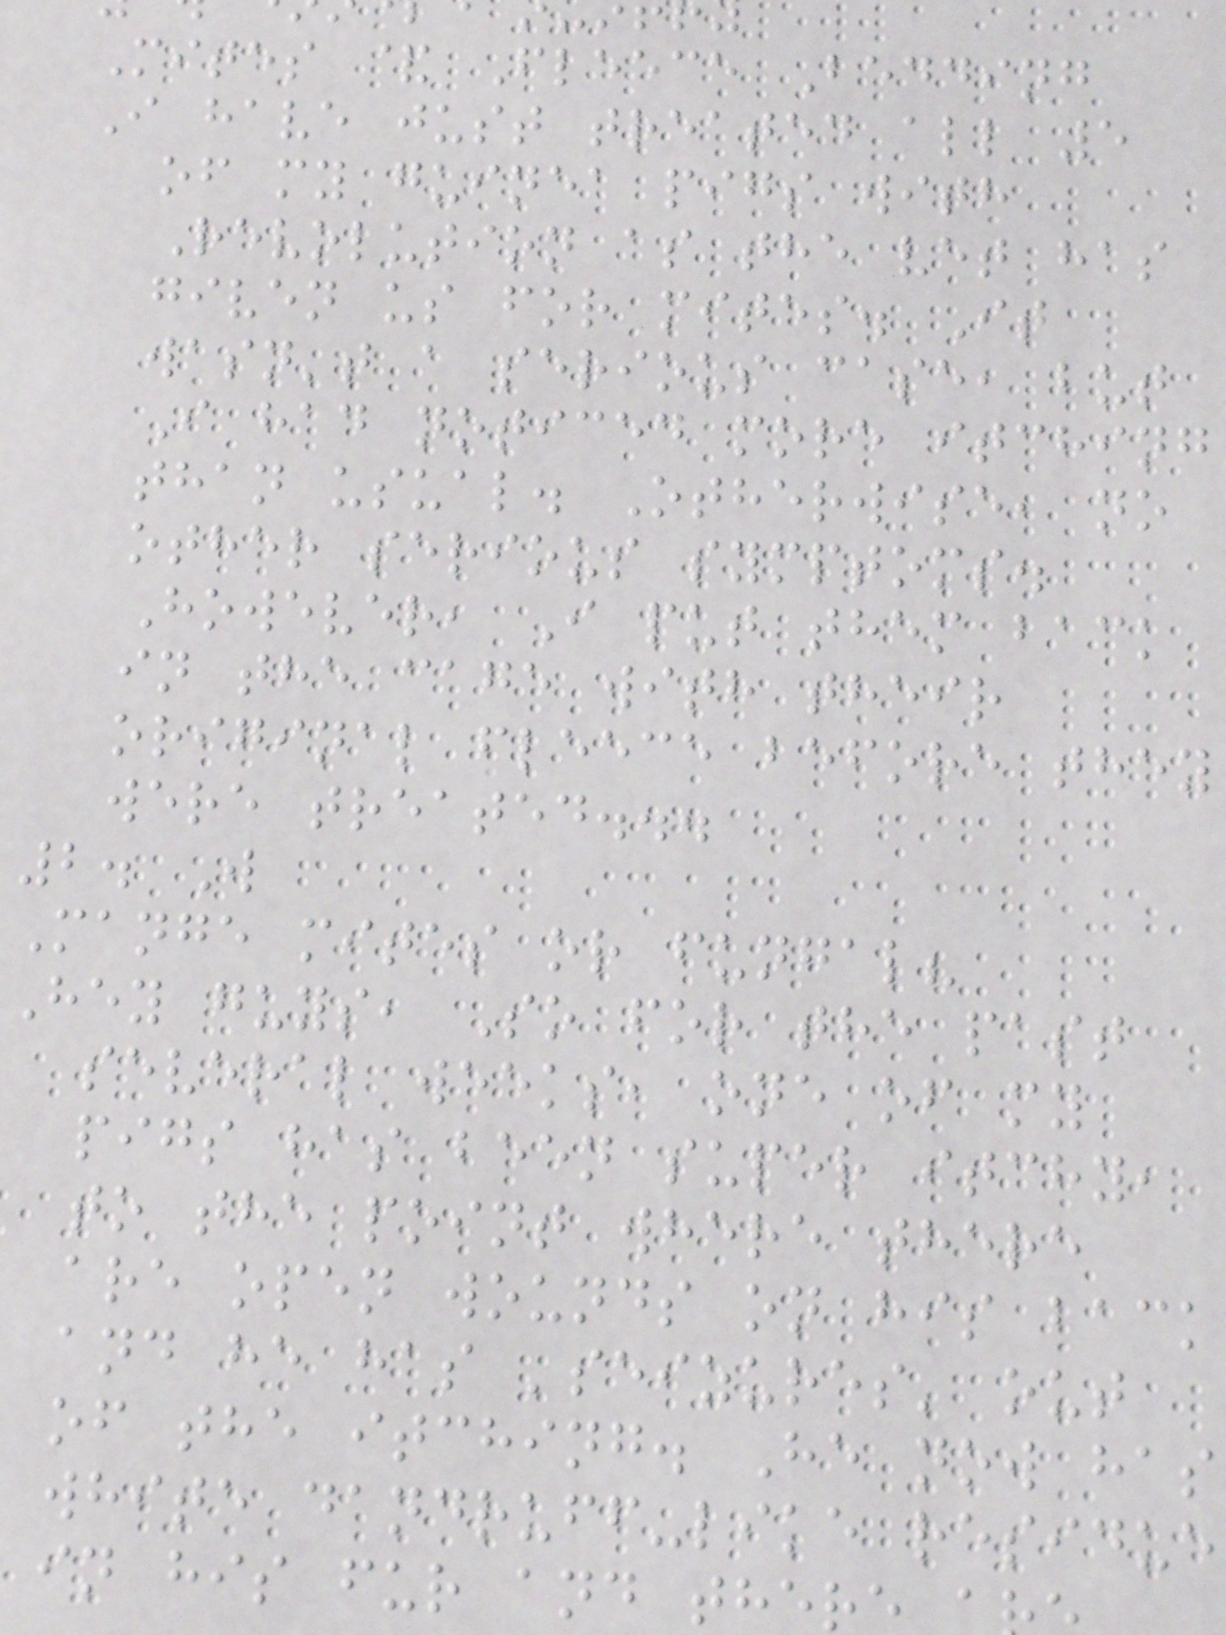Mites & Fleece Bedding
I have just treated all 5
of my guinea pigs with
Revolution as the vet has
given us for mites. It
wasn't a serious case, but
I had noticed more itching
than usual. Otherwise, no
other serious symptoms.
However, I put them back
in the cage with their
original fleece before they
were treated...
2. W
Mange mites or fungal?
Hey guys, So for the past
several weeks, one of my
pigs has been super itchy,
to the point where there
are open wounds on his back
and he has 'seizures' out
of the itching. He now has
white dandruff-like residue
in his fur and ther
